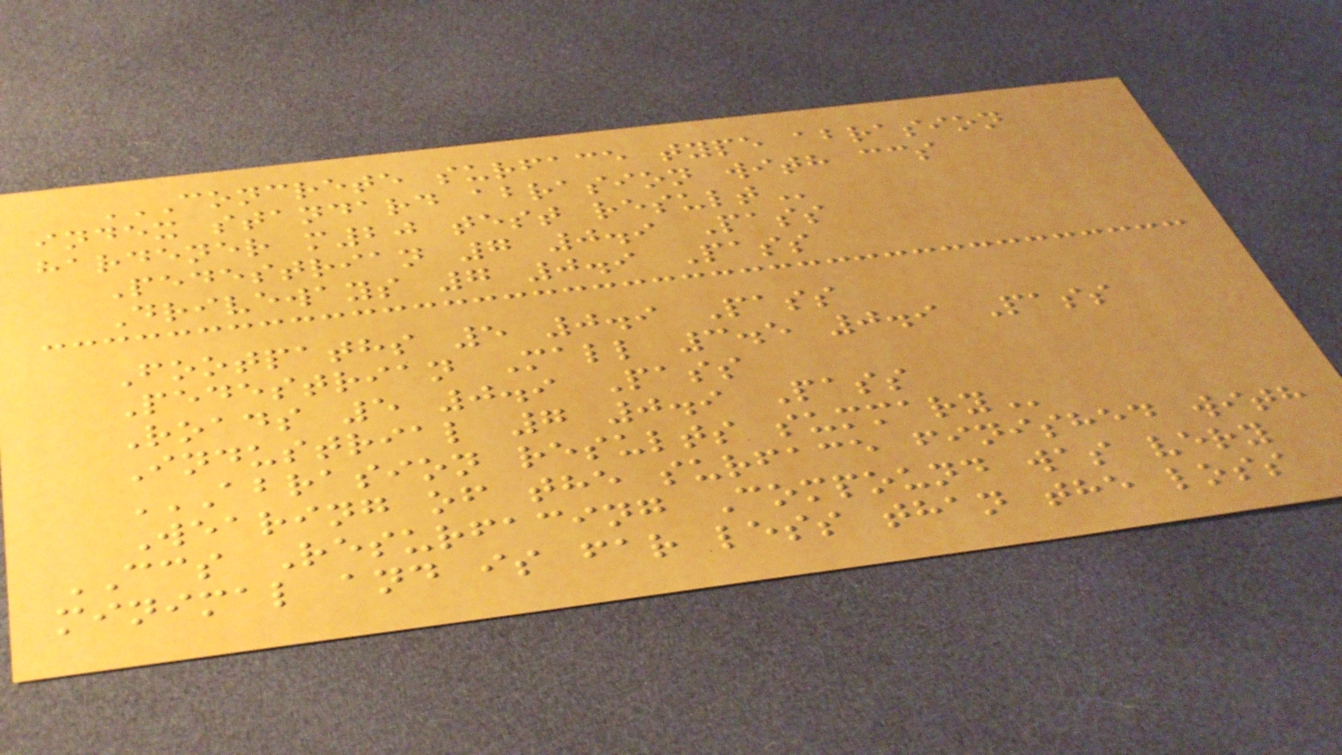CONCRETE SURFACE TYPE ABRASION
INDEX STANDARD ABRASION WITH CCS
HARDENER M20 TEST RESULT
Pedestrian 7 0.9 Pass
Driveways 7 0.9 Pass
Footpaths 5 0.9 Pass
Pedestrian Mall 3.5 0.9 Pass
Roads 5 0.9 Pass
Industrial 7 0.9 Pass
ABRASION RESULTS SUMMARY
Wearing of the surface finished with
CCS Resurfacing Compound was very
minimal and is far less than the loss
